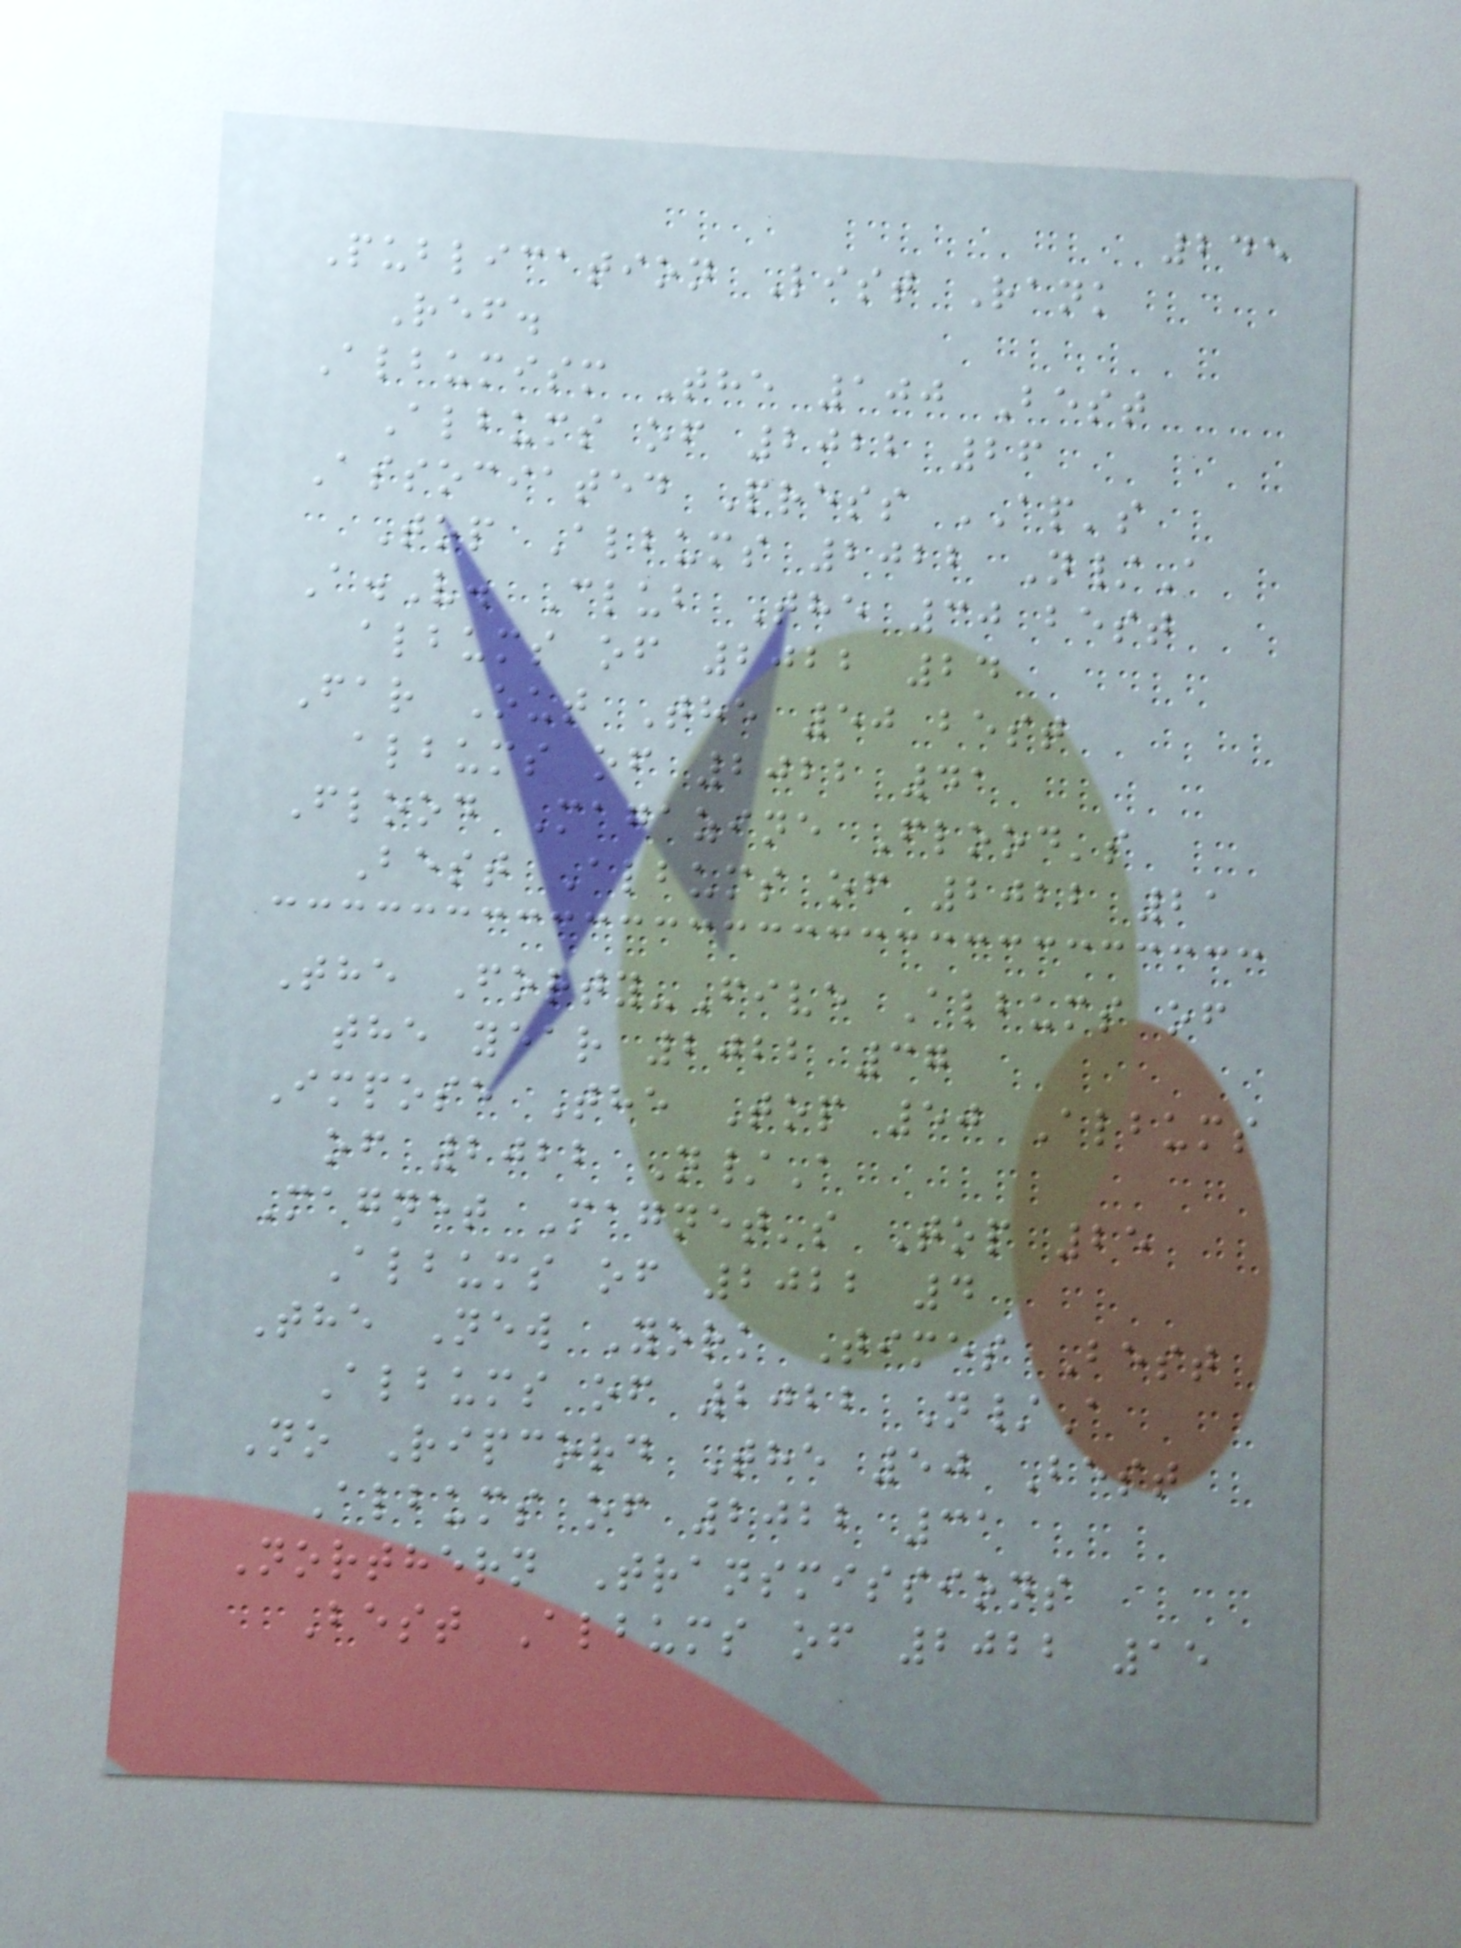245
Publication List Rank
Ref.
Albumism The 100 Best
Albums of 2022 26
Associated Press AP's
Top Albums 2022 N/A
A.V. Club The 30 best
albums of 2022 24
Far Out The 50 best
albums of 2022 41
Flood Magazine Flood's
Best Albums of 2022 21
The Forty-Five Albums of
the year 2022 37
Impose The Top 50 Albums
of 2022 N/A
Magnet Magnet's Top 25
Albums of 2022 4
The New York Times Best
Albums of 2022 N/A
No Ripcord The 50 Best
Albums of 2022 31
Northern Transmissions
Best Albums of 2022 15
